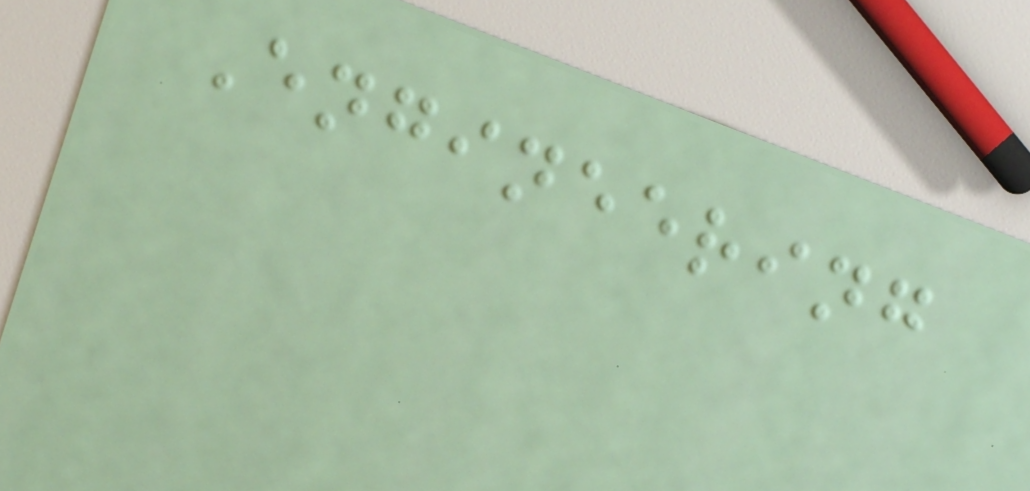Engineering
